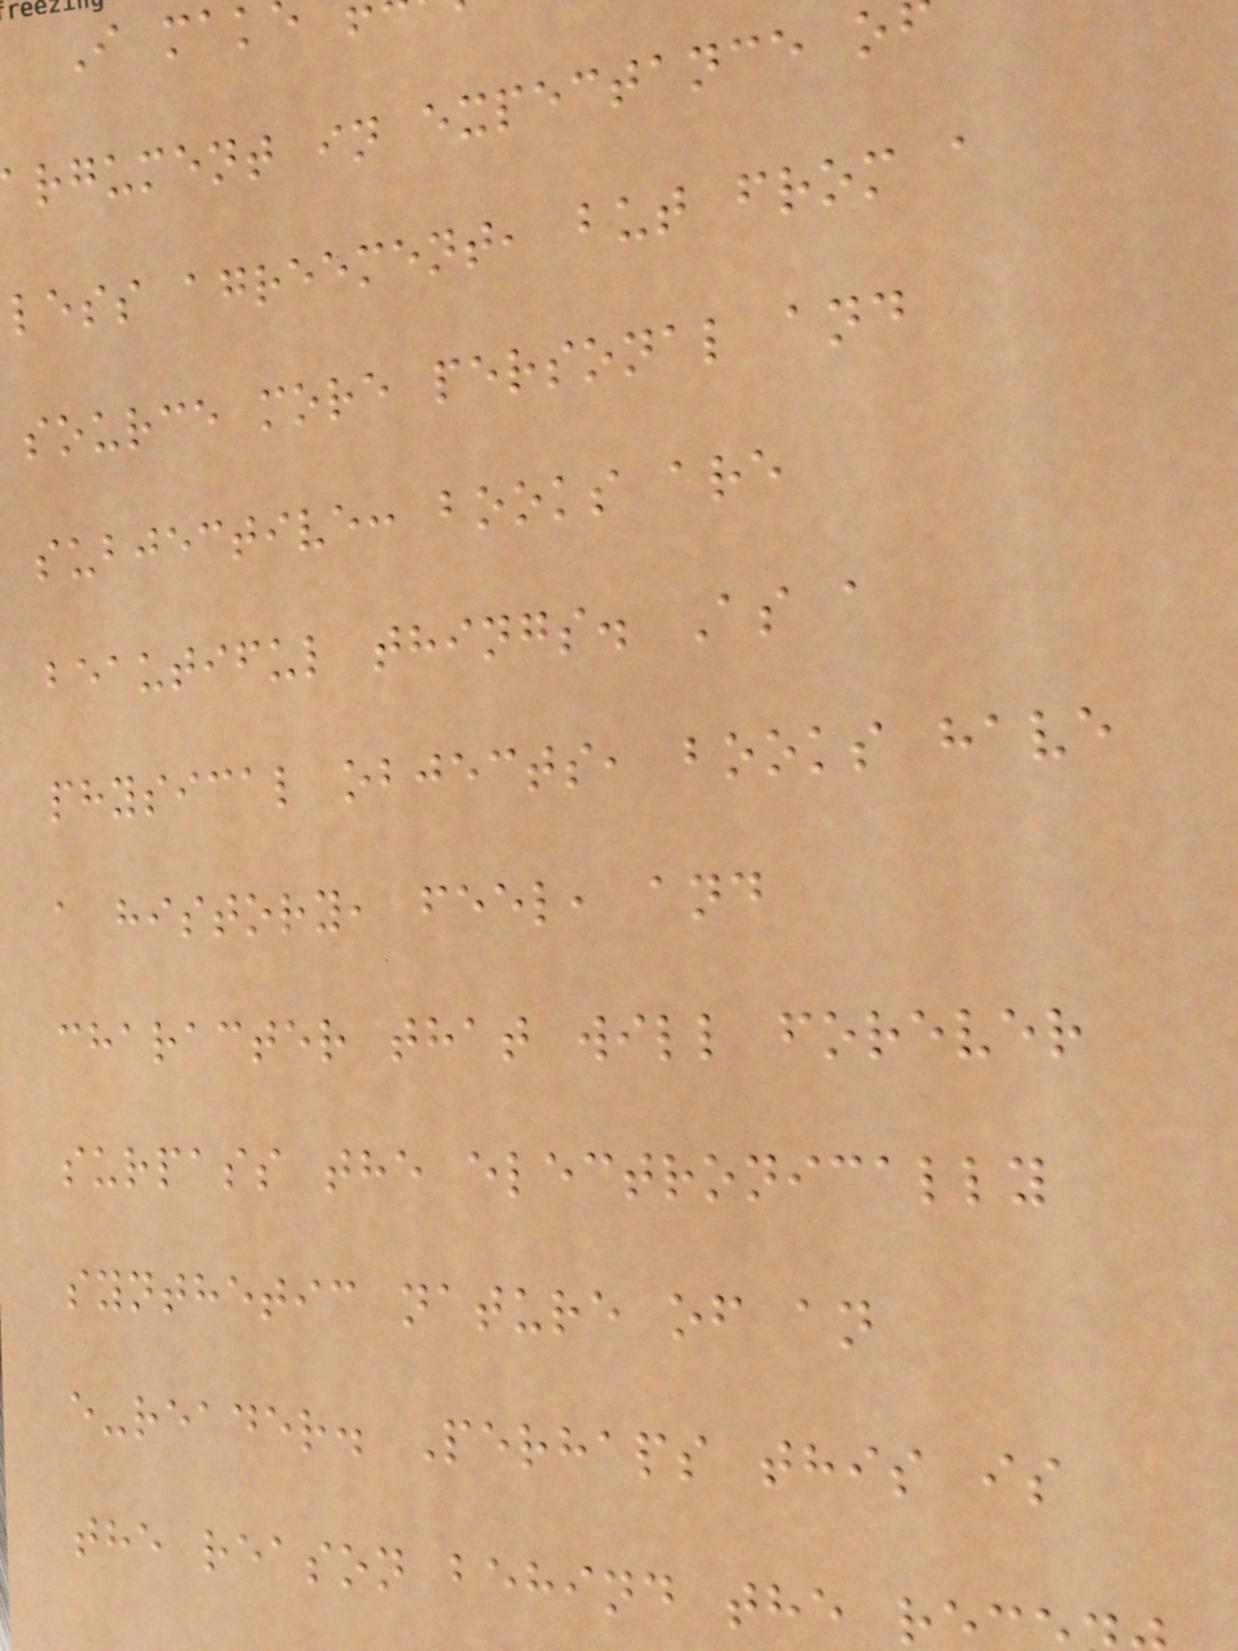I mak
rgument in expectance o
less agreement, but from a
source more personal and
subjective: books are
beautiful things. As a
physical objects, books have
a history, feel, and
character that will forever
surpass the electronically
synthetic nature of an
e-reader. Perhaps this is
the reason behind the r
